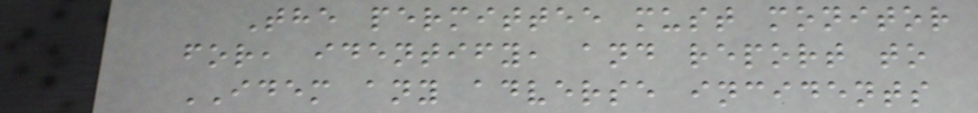The permittee must monitor
for, identify, and report to
IDEM any adverse incidents
